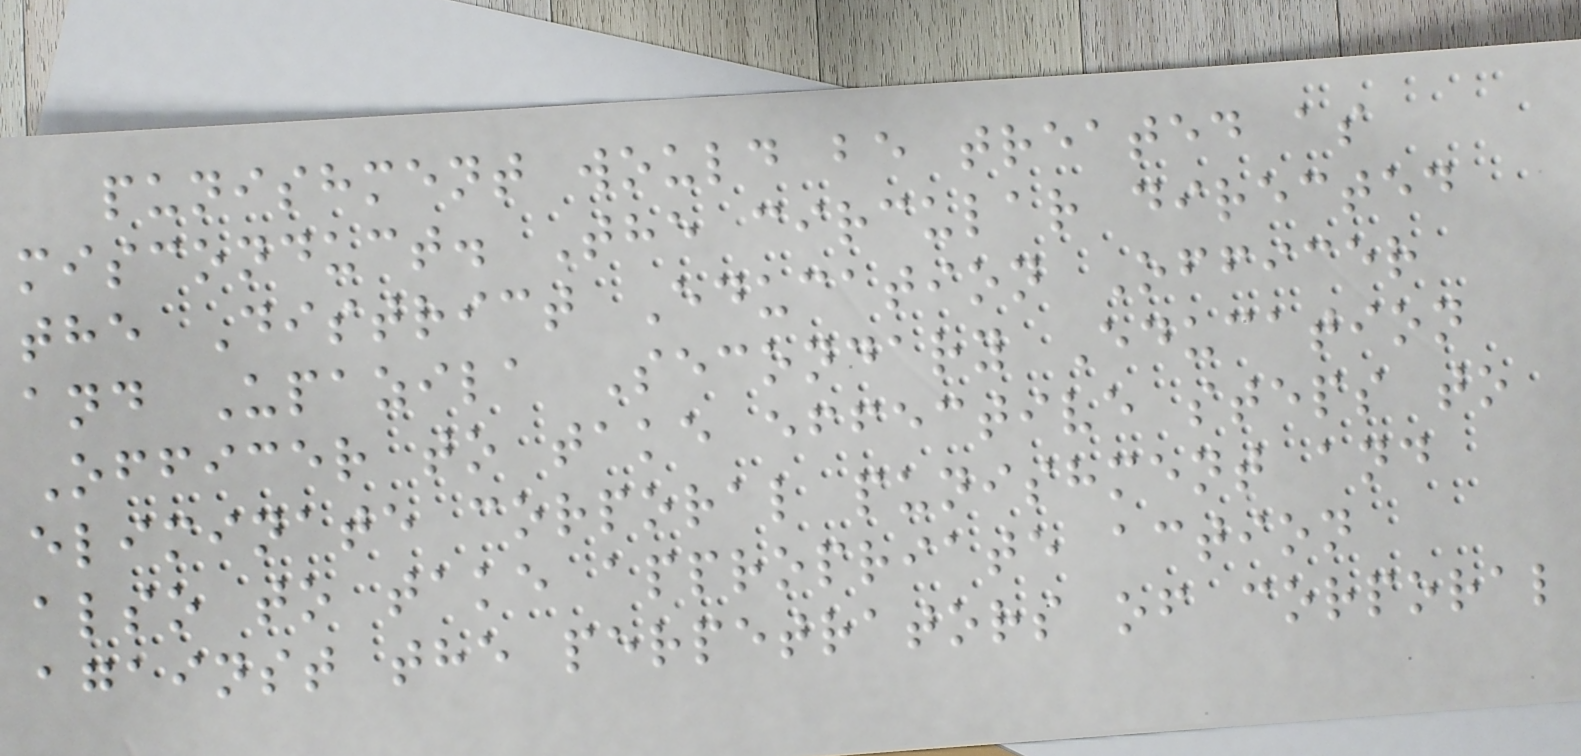punishment would be treated as
misconduct. The circular directed
the District Education Officer
and Upazila Secondary Education
Officer to take effective steps to
eliminate corporal punishment and
also to take appropriate action
against the perpetrators of corporal
